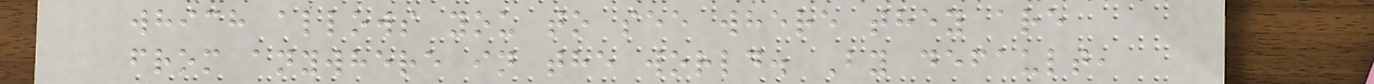which allows you to see where they are
from anywhere in the world. By default,
